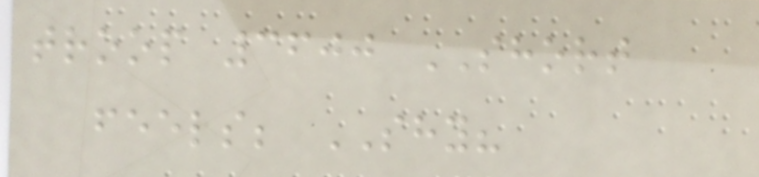troop 3600 SHORT
feels; SHY?
